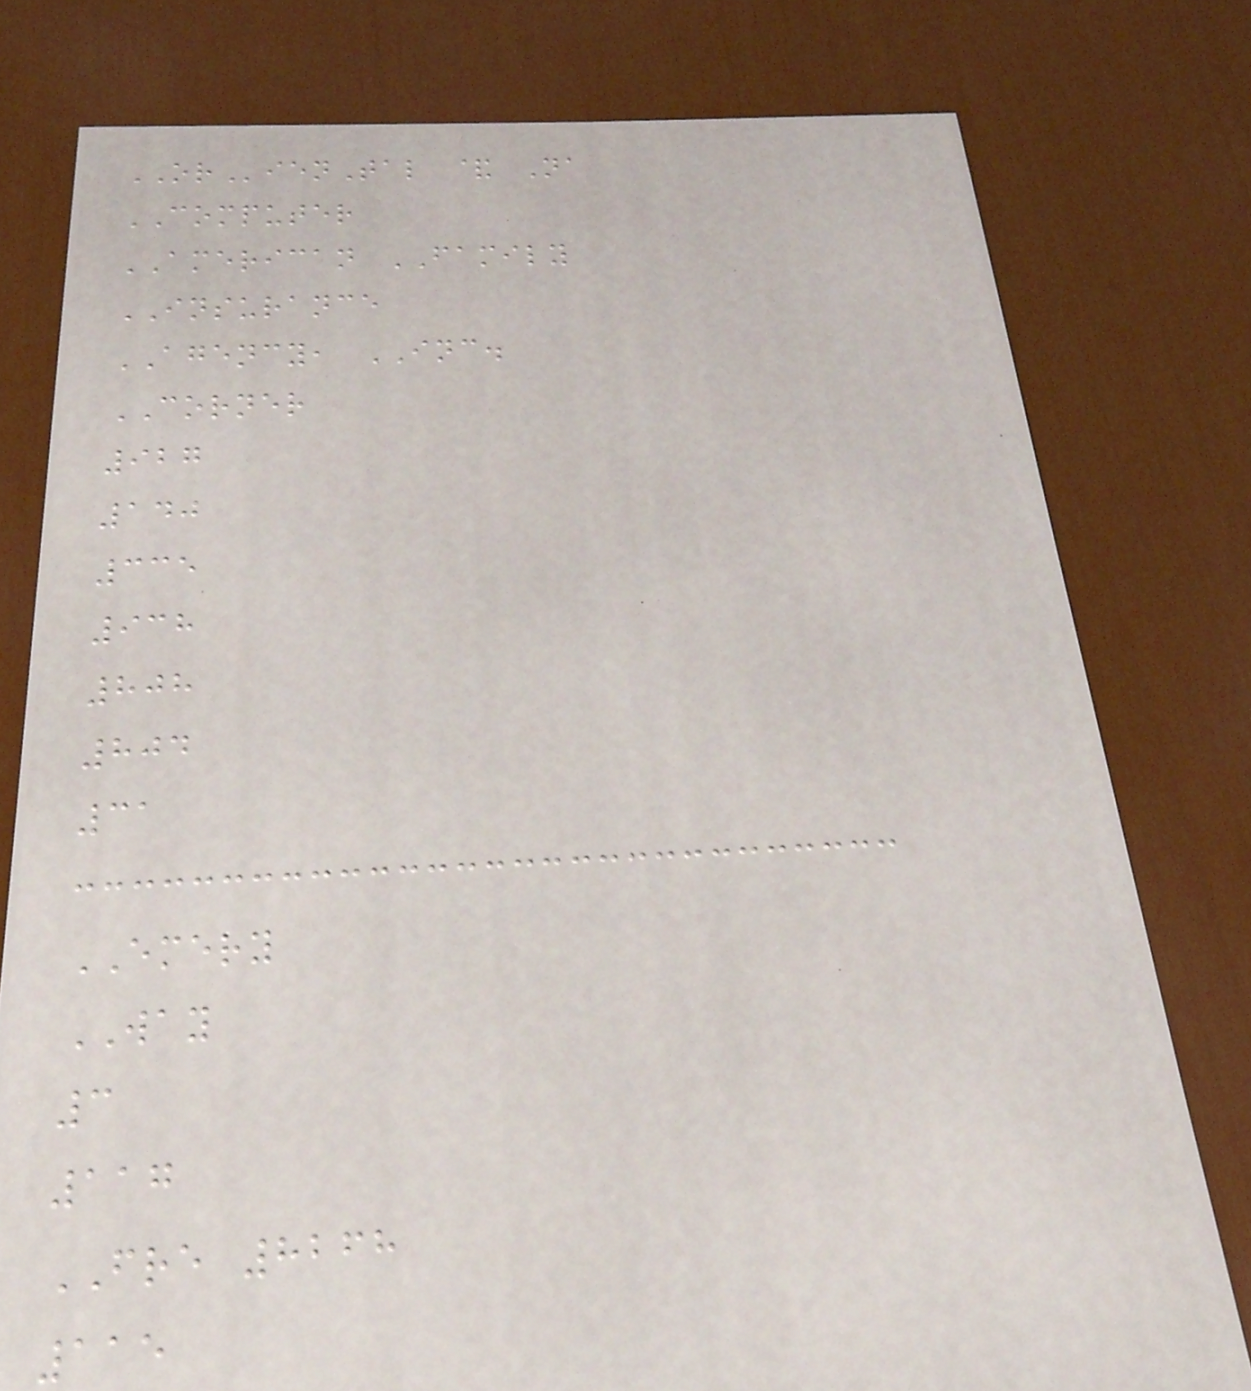ORienTal & Na
COMPUTER
AMERICAN FAMILY
INSURANCE
AGENCY, INC.
CORNER
927
140
335
938
808
804
31
EMERY
WAY
3
117
FRE 8268
115
